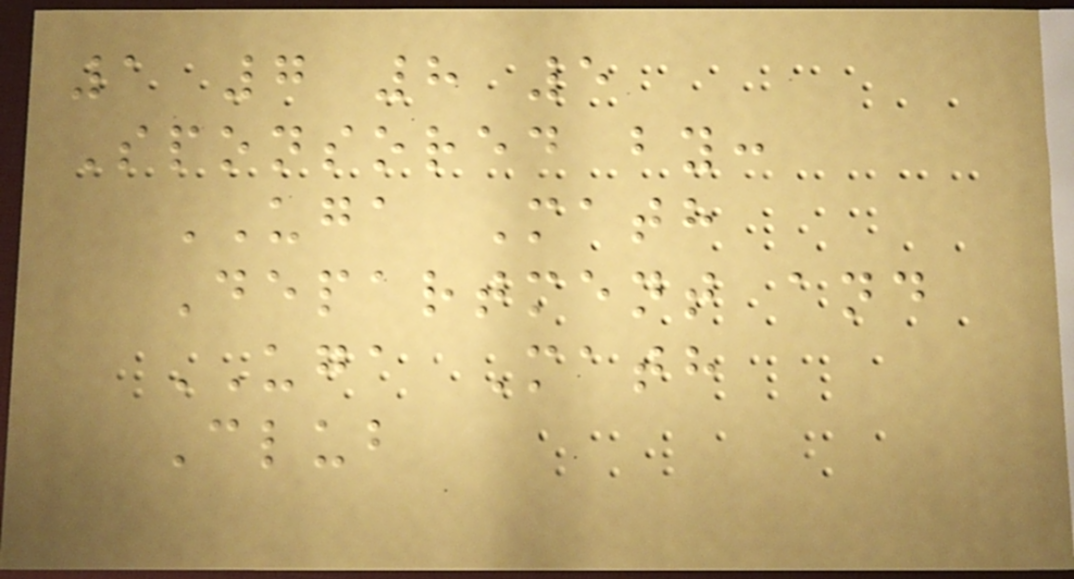1 7 8 5
Sponsored by:
UGA Math
Department and
UGA Math
Club
